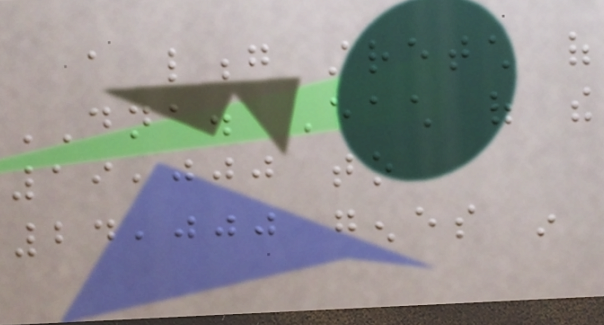a long stretch of
DNA. Each of the
19,000 to
24,000 genes in
